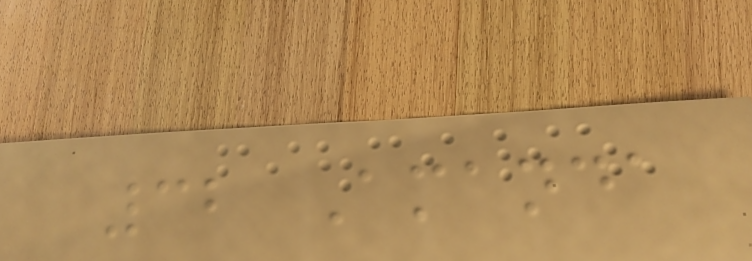32 Amanda
